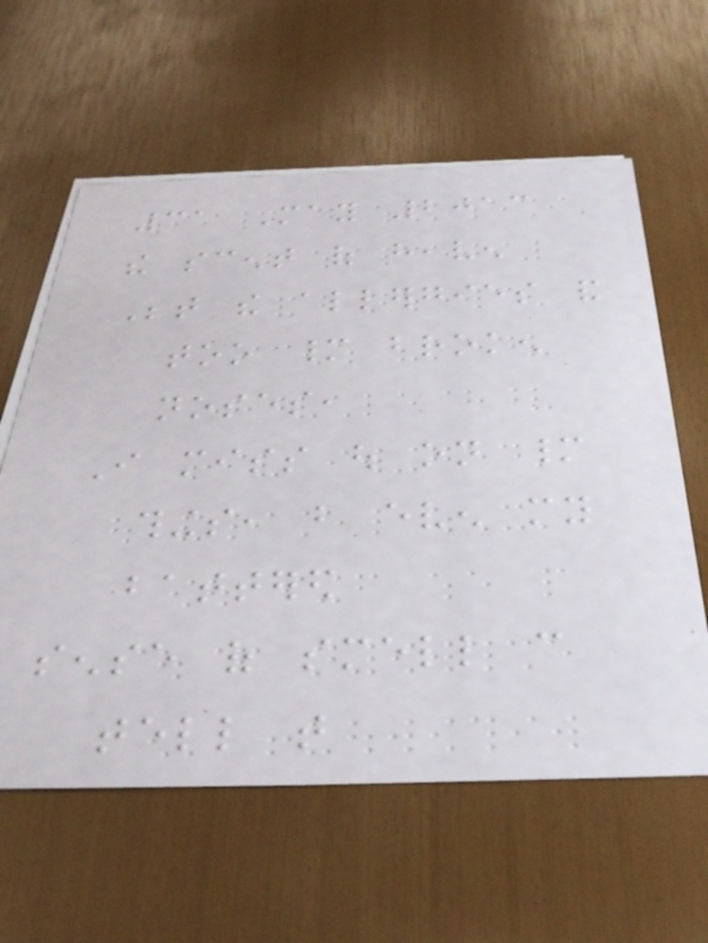31 May 2013
the scent of heaven
Between the allergies and
too many broken
noses,
I miss out on many
things, but even my
battered
sense of smell can
tell that
